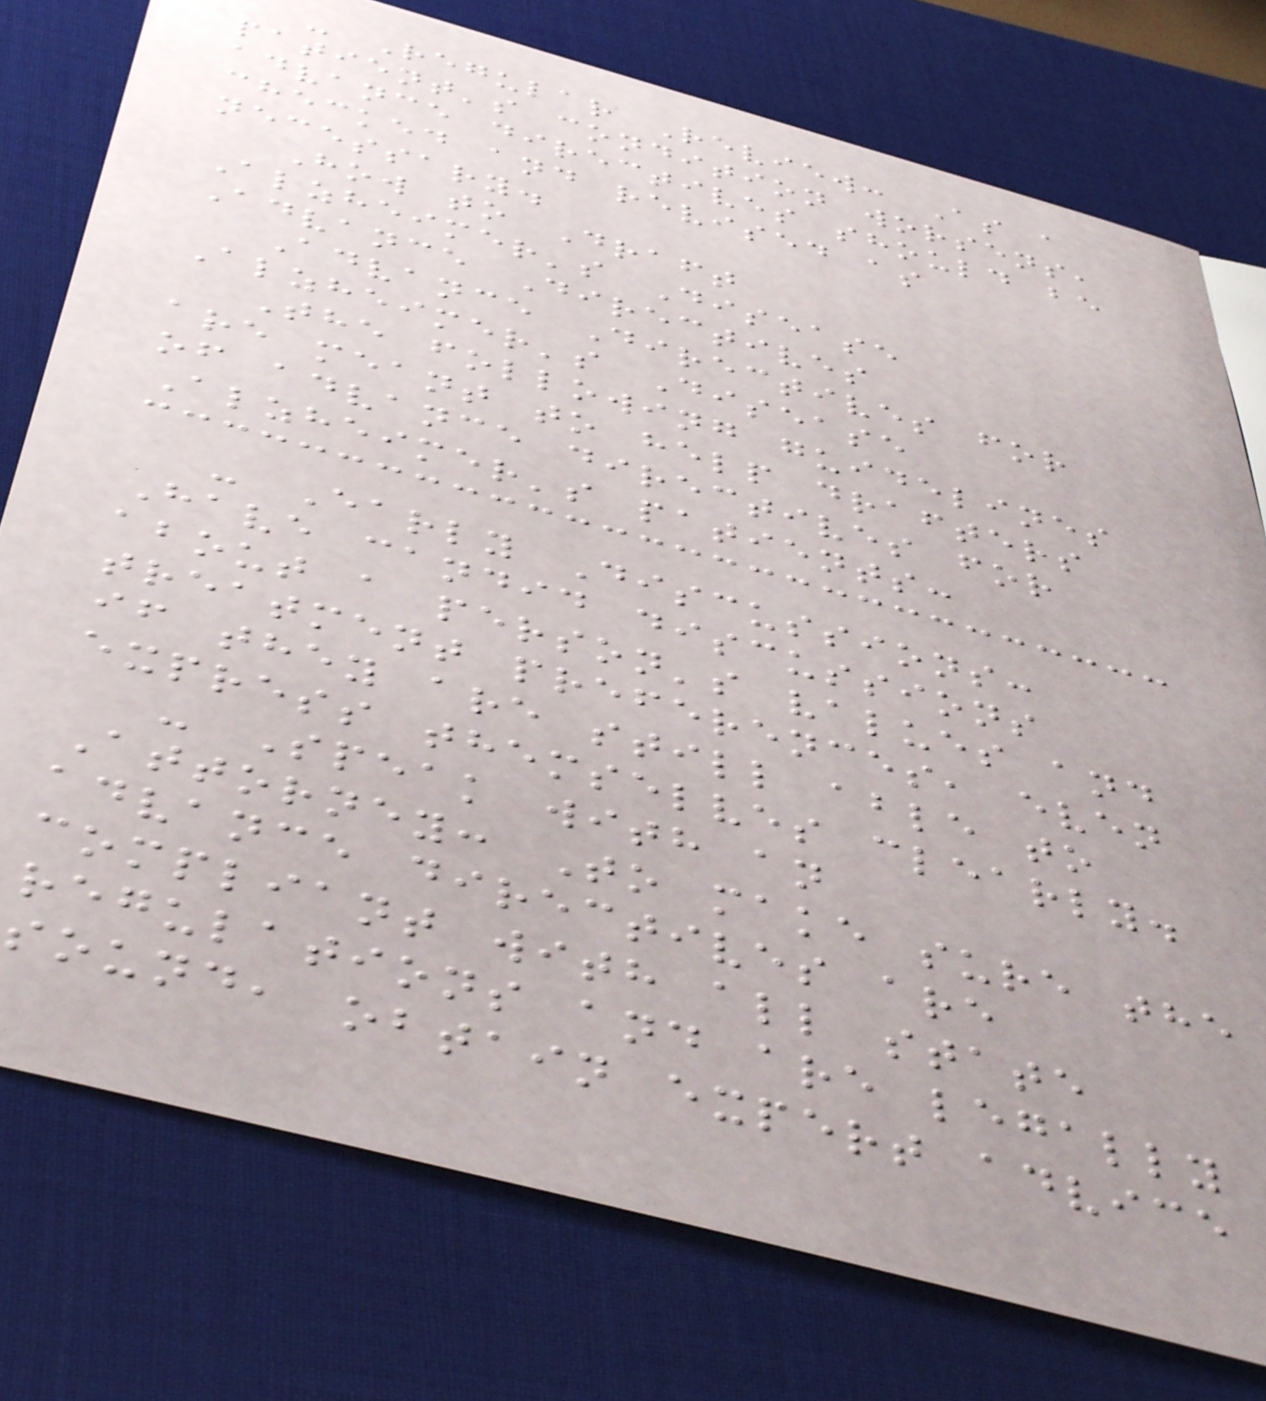- Regular Review: As a
patient's condition worsens,
advance directives should be
checked and revised as
necessary.
How to Draft
Alzheimer's Disease
Advance Directives
Advance Directives for
Alzheimer's Disease
The following guidelines
are meant to help drafters
of advance directives for
Alzheimer's patients:
- Early Discussions:
Have candid discussions
about a person's values and
treatment preferences, even
if they are still able to
express themselves clearly.
- Speak with an
Attorney: To make sure the
advance directives are
compliant with all state
regulations and are legally
sound, obtain expert advice
